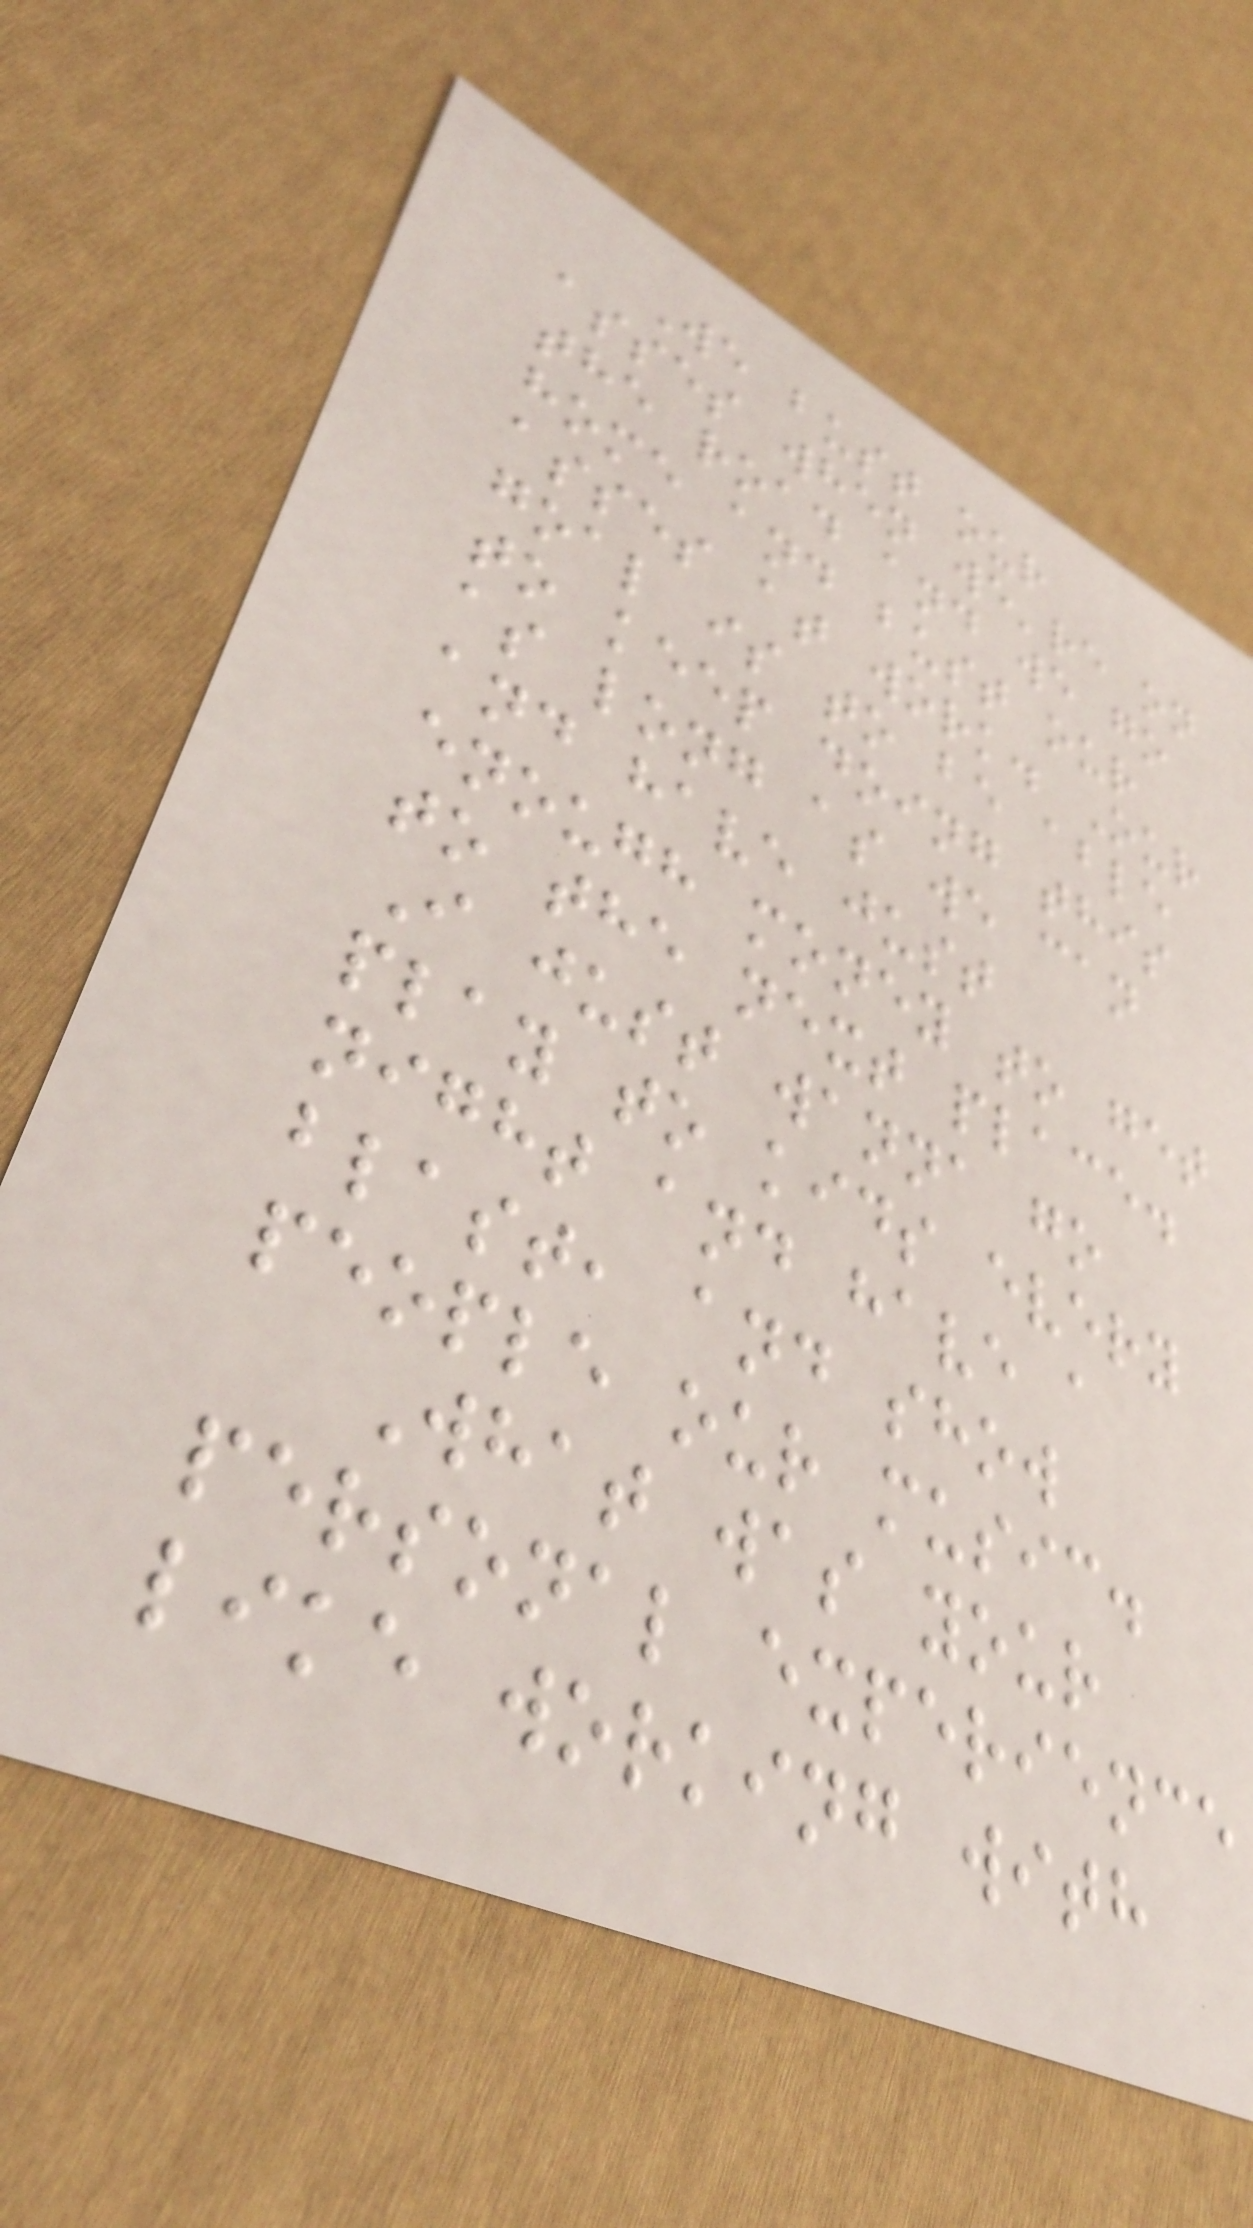We bust our
asses when we're on
the road and we go
home and bust our
asses at work. Our
goal is to be able
to keep doing this
as long as we can
and have just
enough money to get
to the next place.
I just wanna go
play to kids every
night and have a
blast, and show
people our music.
What was your
personal experience
like working with
